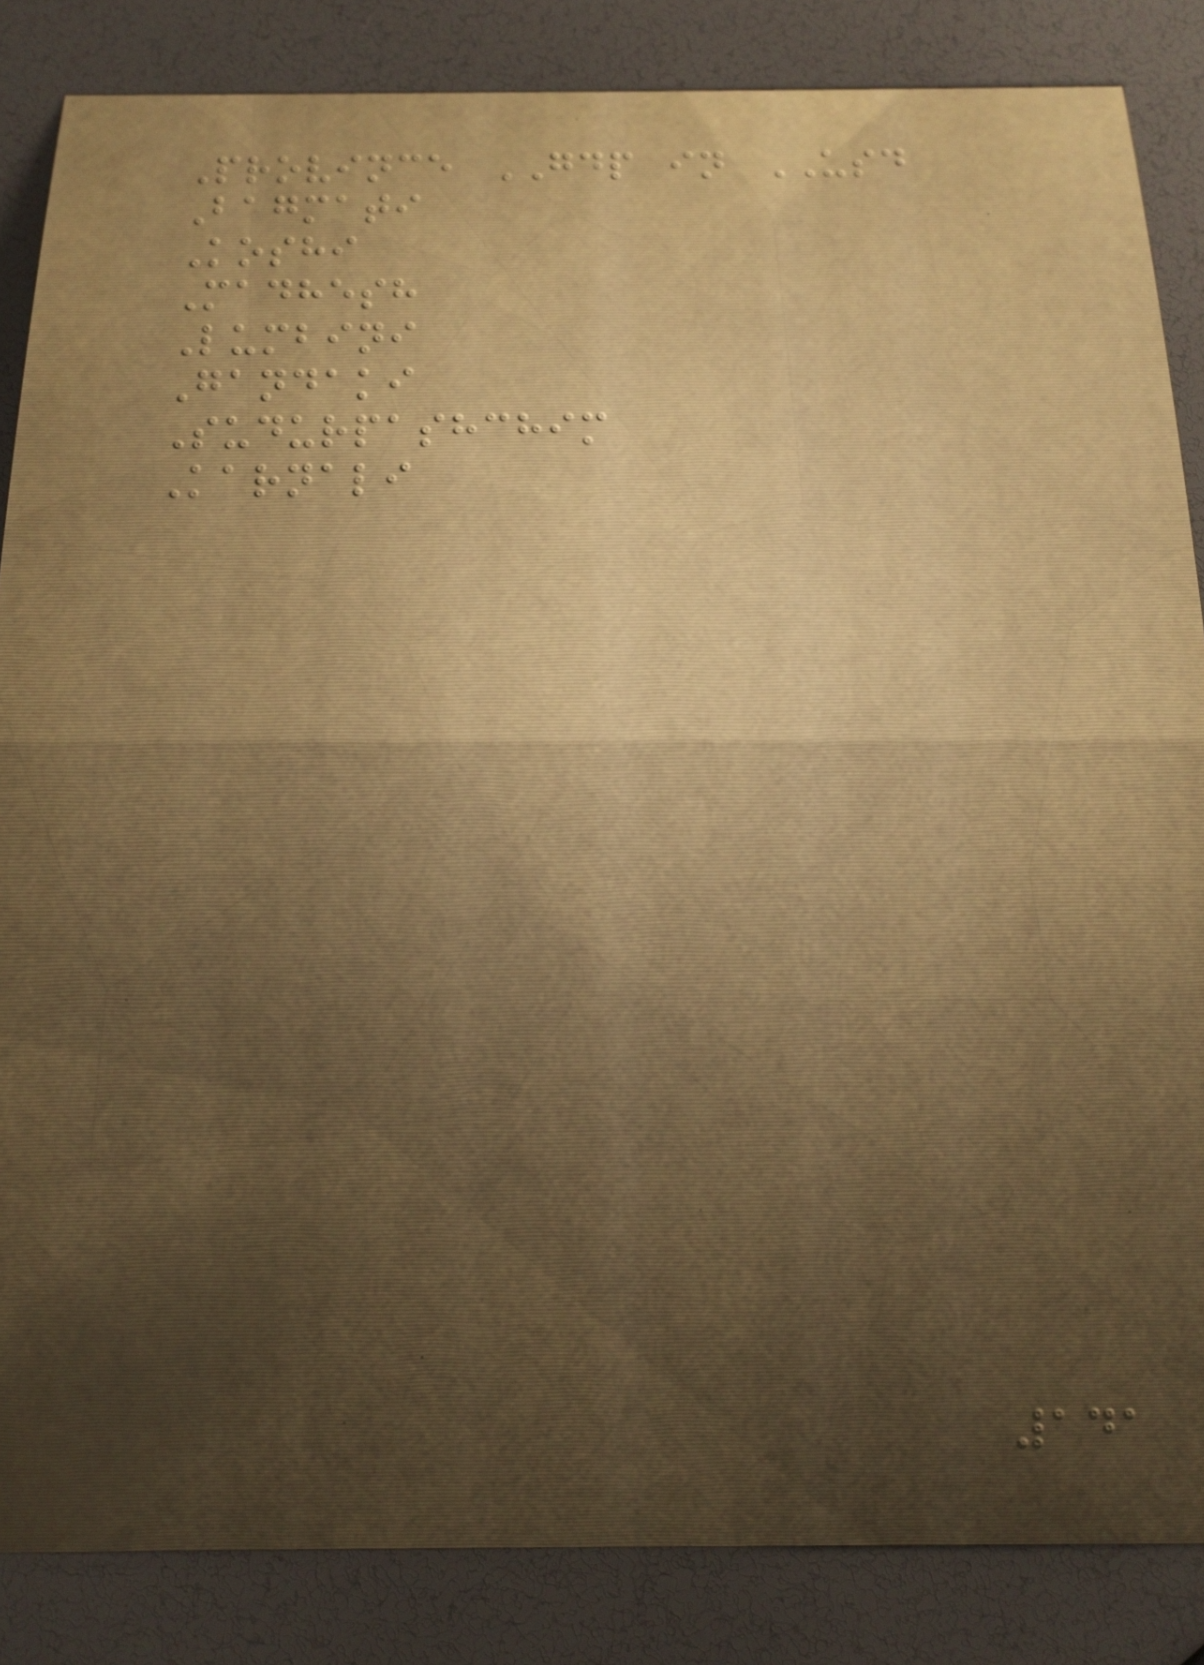Province GDP in USD
Bagmati
Koshi
Madhesh
Lumbini
Gandaki
Sudurpashchim
Karnali
141
